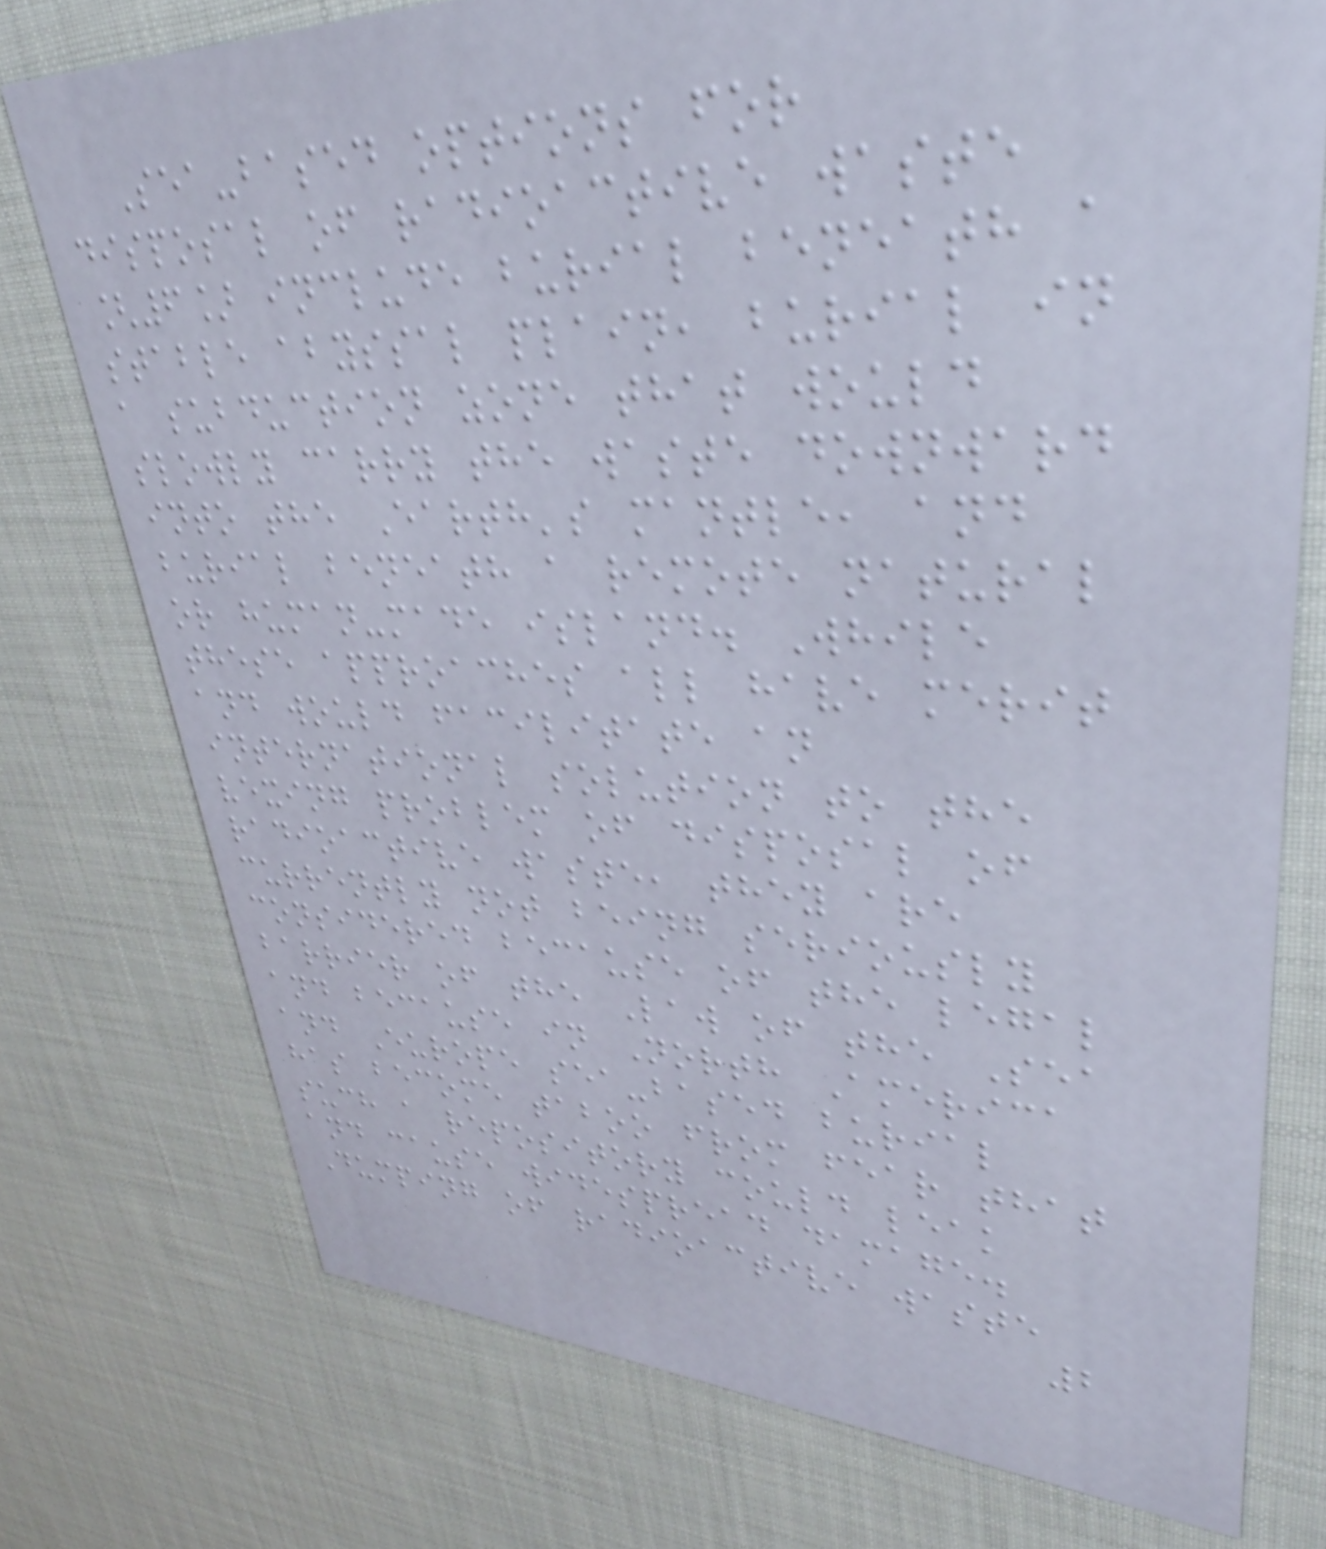Sea-based options for
disposal of radioactive waste
[6] include burial beneath a
stable abyssal plain, burial in
a subduction zone that would
slowly carry the waste downward
into the Earth's mantle, and
burial beneath a remote natural
or human-made island. While
these approaches all have merit
and would facilitate an
international solution to the
vexing problem of disposal of
radioactive waste, they are
currently not being seriously
considered because of the legal
barrier of the Law of the Sea
and because in North America
and Europe sea-based burial
has become taboo from fear that
such a repository could leak
and cause widespread damage.
Dumping of radioactive waste
2
